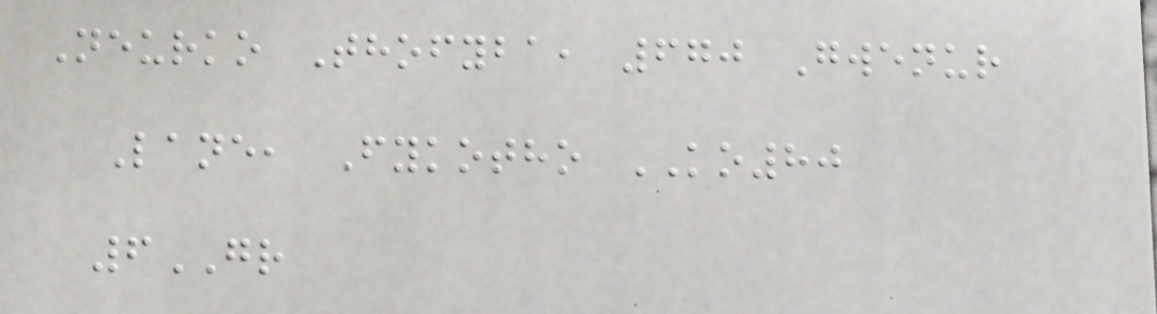Neurko Thofyba, 670 Gwenur
Lane, Fykotho KO80
6GR
